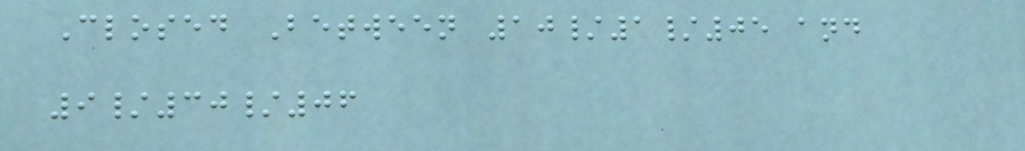Closed Between 10/1/05 and
9/30/06
